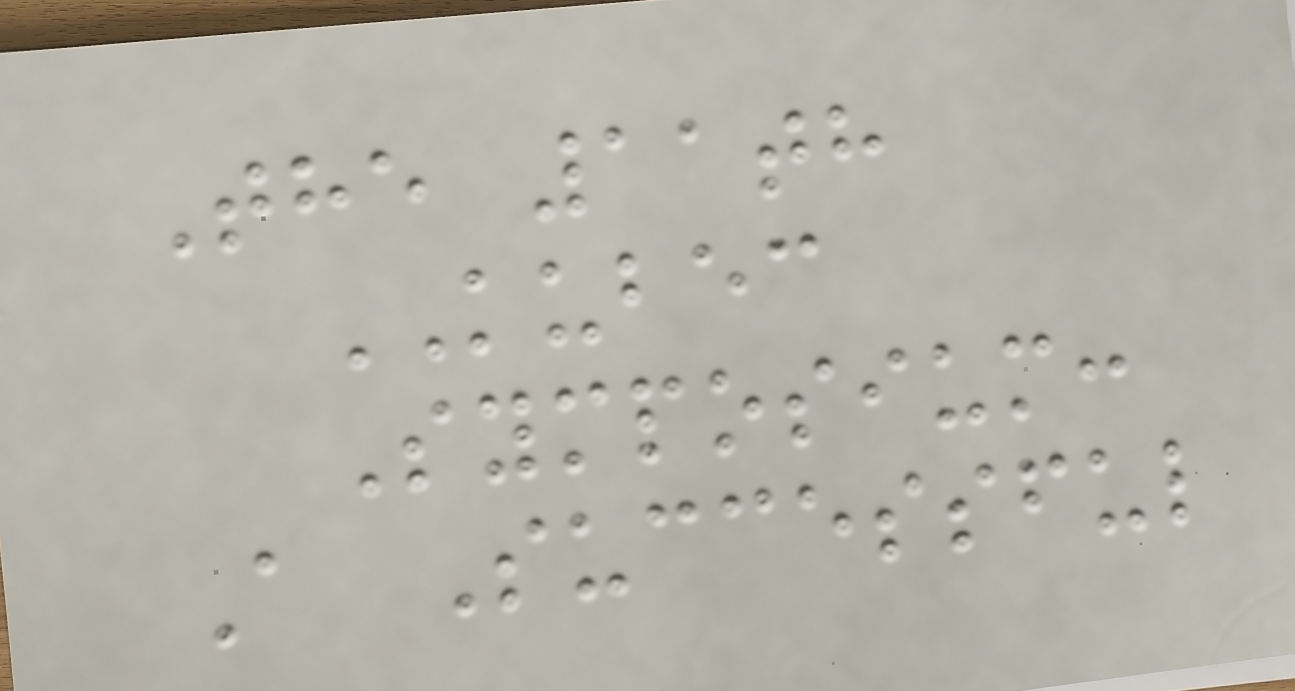The 11th
KUBEC
Symposium:
A Successful
